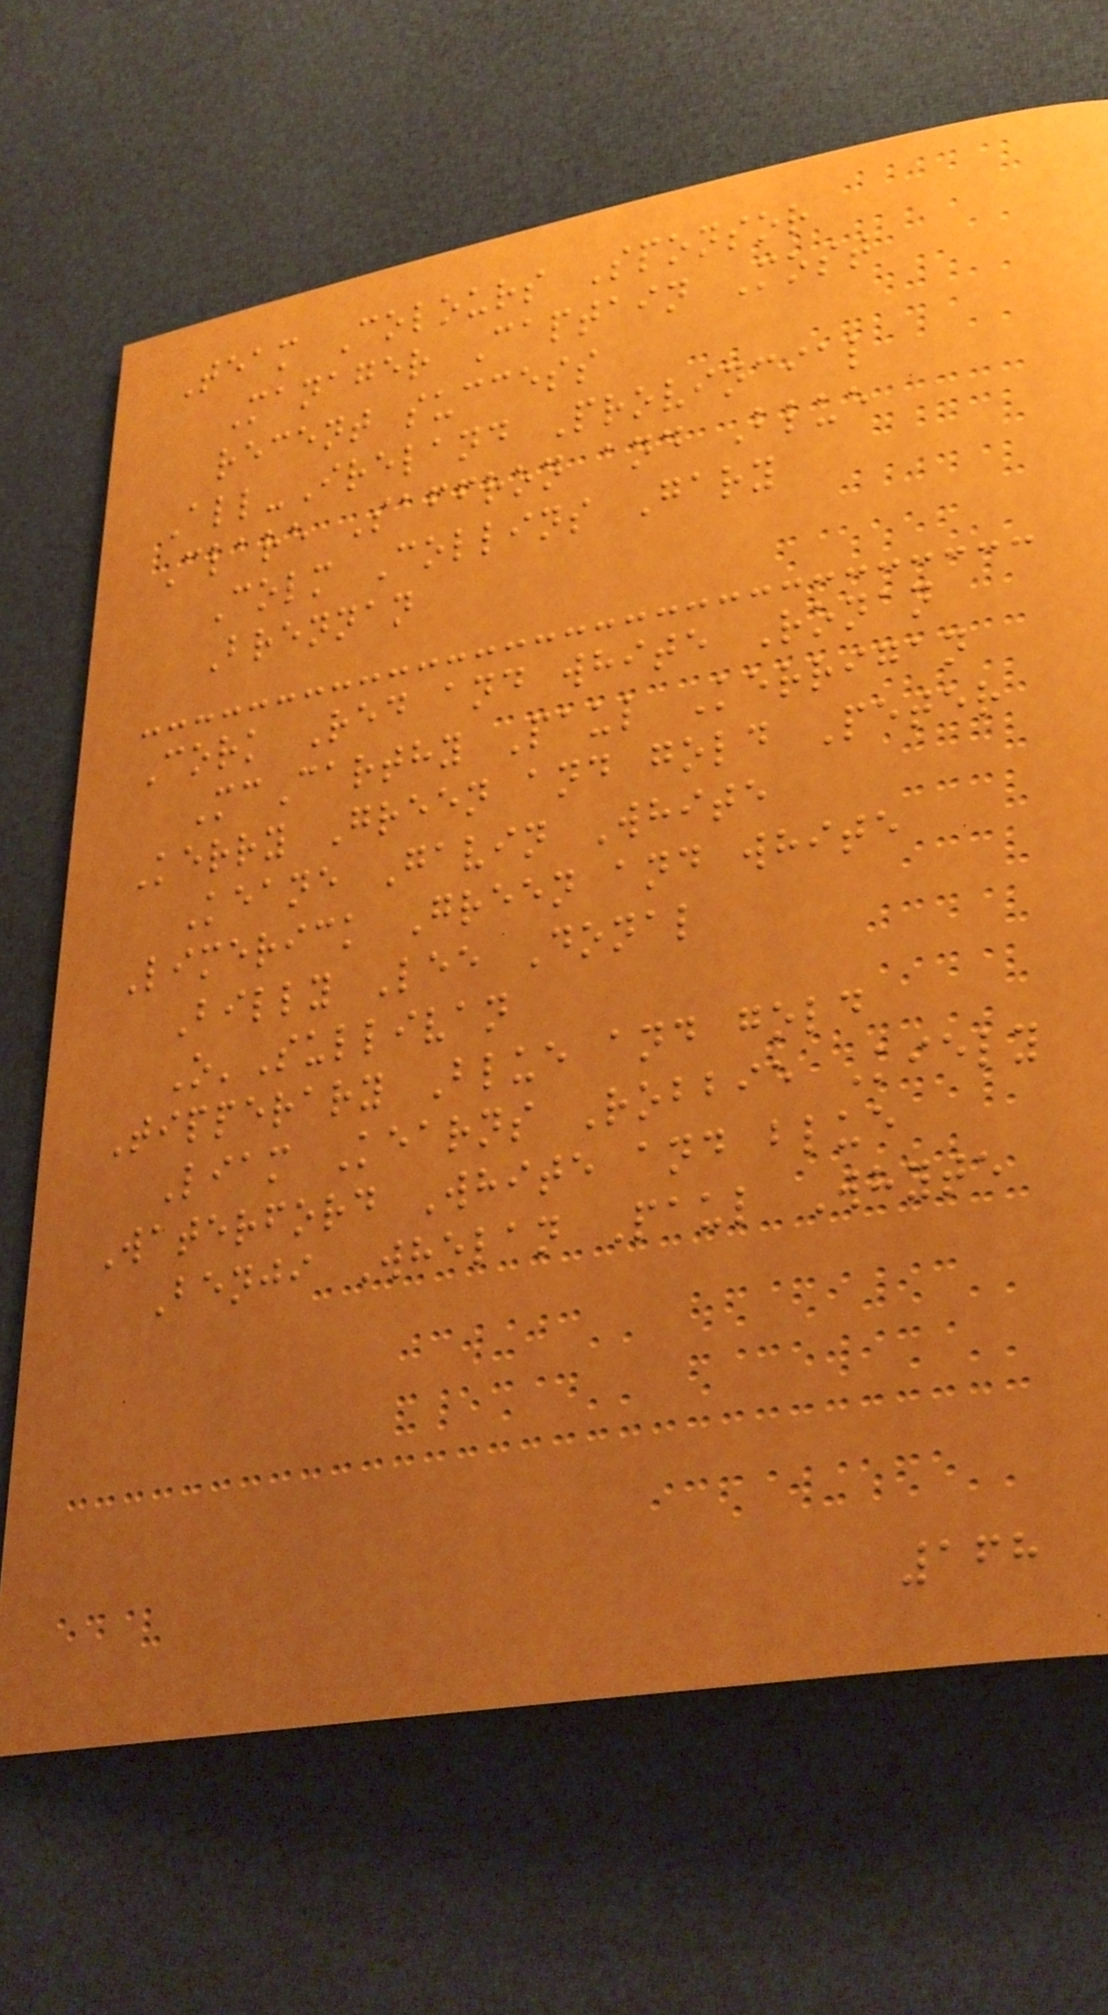Team Colours Sponsor
Manager Captain Most
recent success
All-Ireland Provincial
Clare Saffron and Blue
Colm Collins Gary
Brennan
Cork Red and white Ronan
McCarthy Paul Kerrigan
Kerry Green and gold Peter
Keane Gavin White
Limerick Green and white
Billy Lee Donal
O'Sullivan
Tipperary Blue and gold
Liam Kearns Robbie Kiely
Waterford White and blue
Benji Whelan Paul Whyte
168
